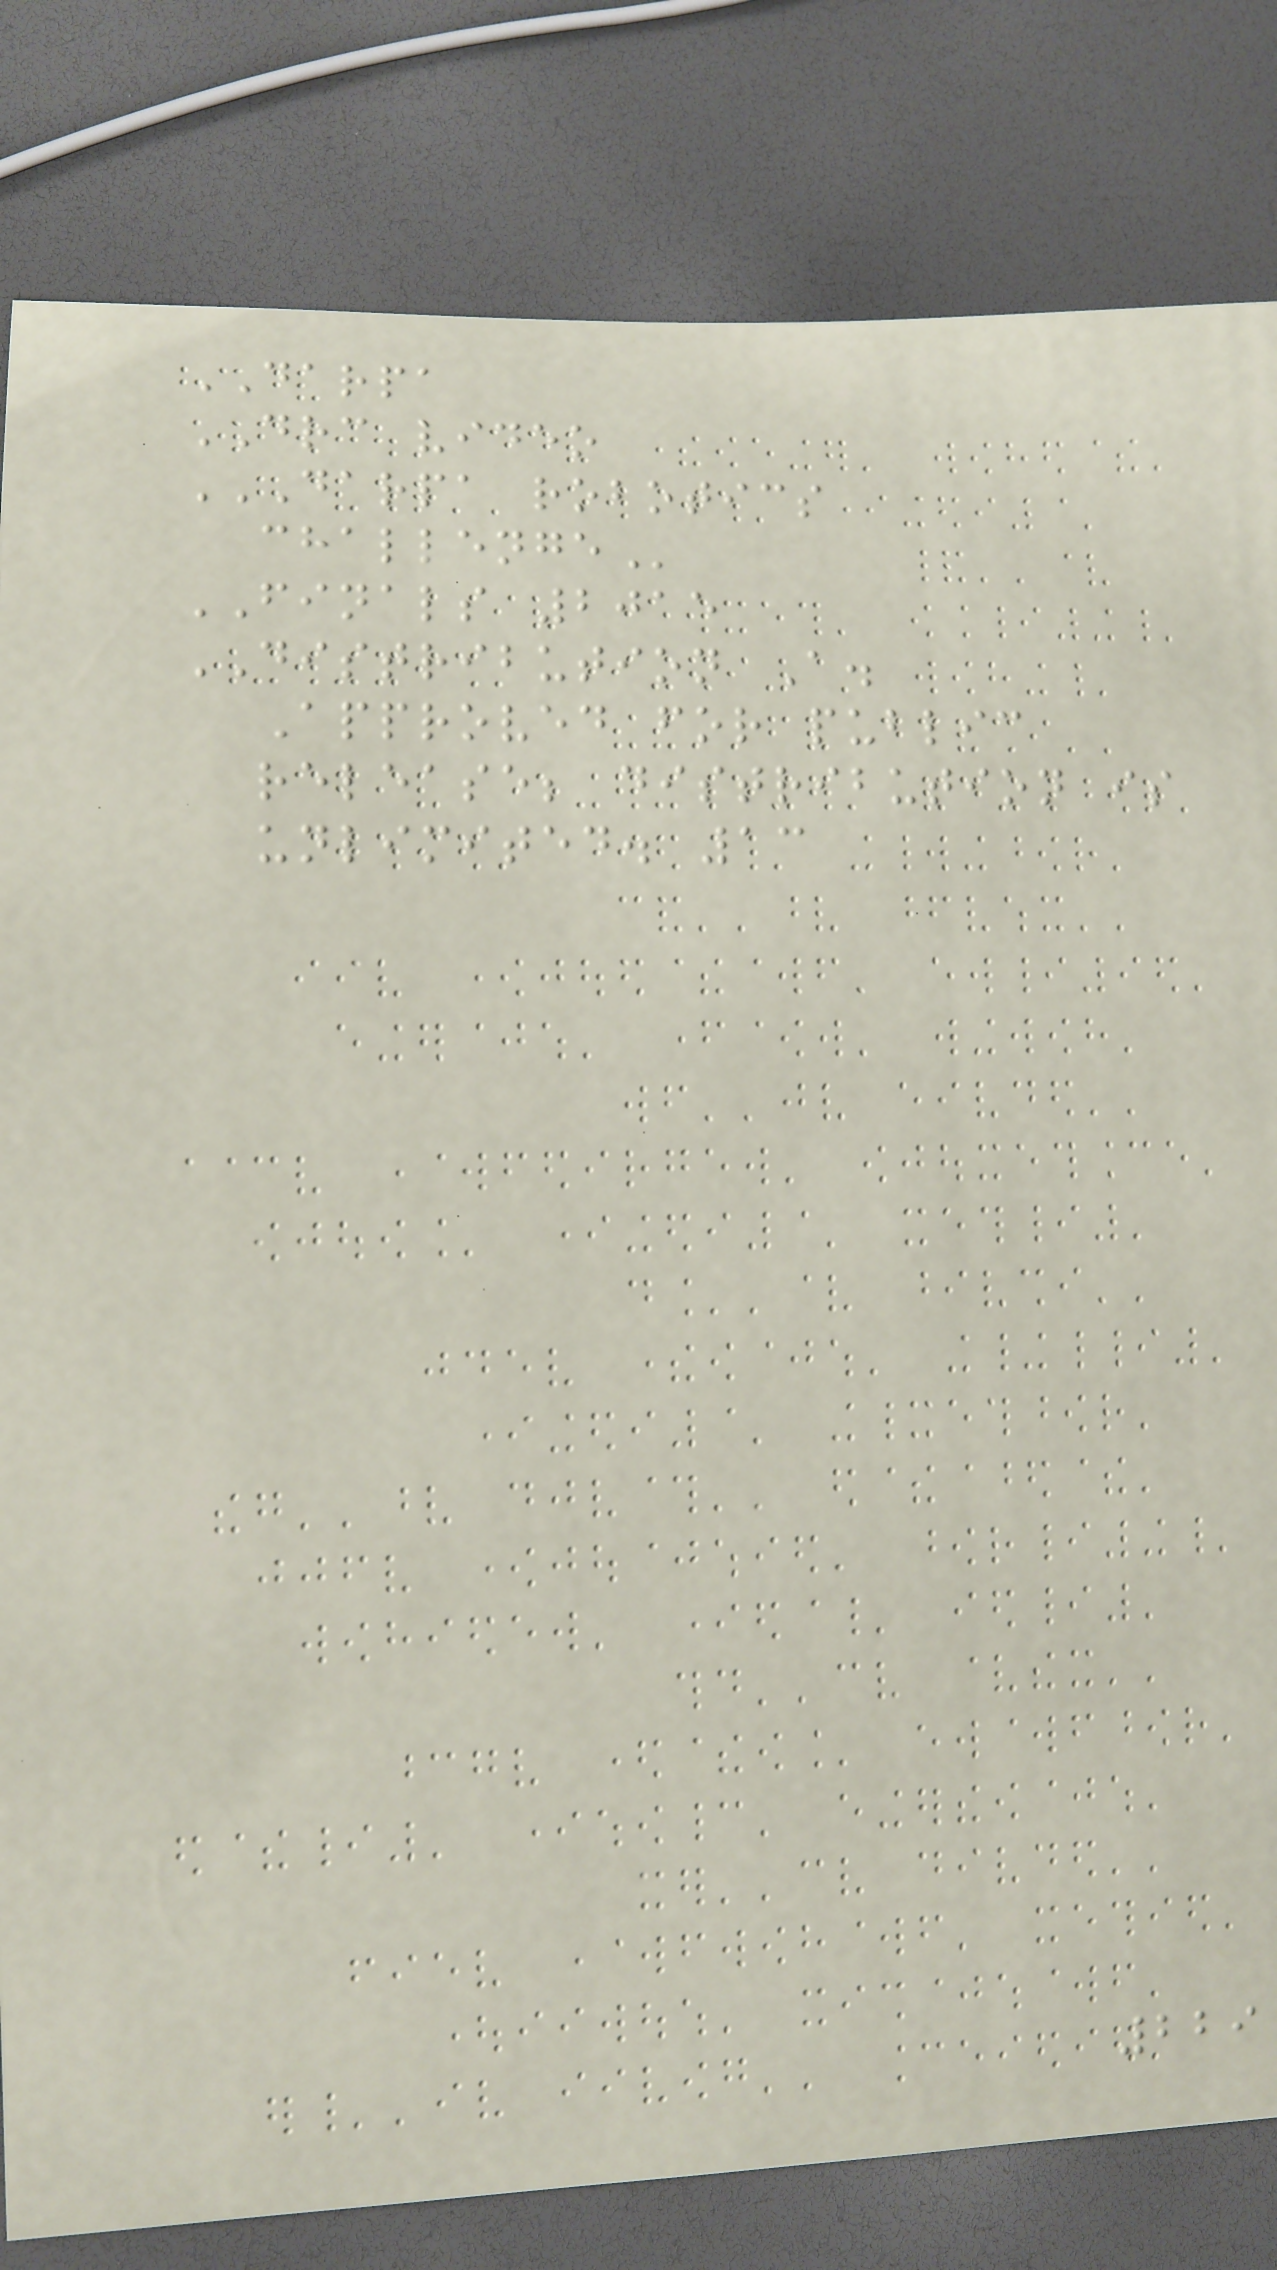DARPA
DRC video
DARPA ROBOTICS
CHALLENGE
FINALS 2015
DISTRIBUTION A.
Approved for public
release; distribution is
unlimited. 13
229
